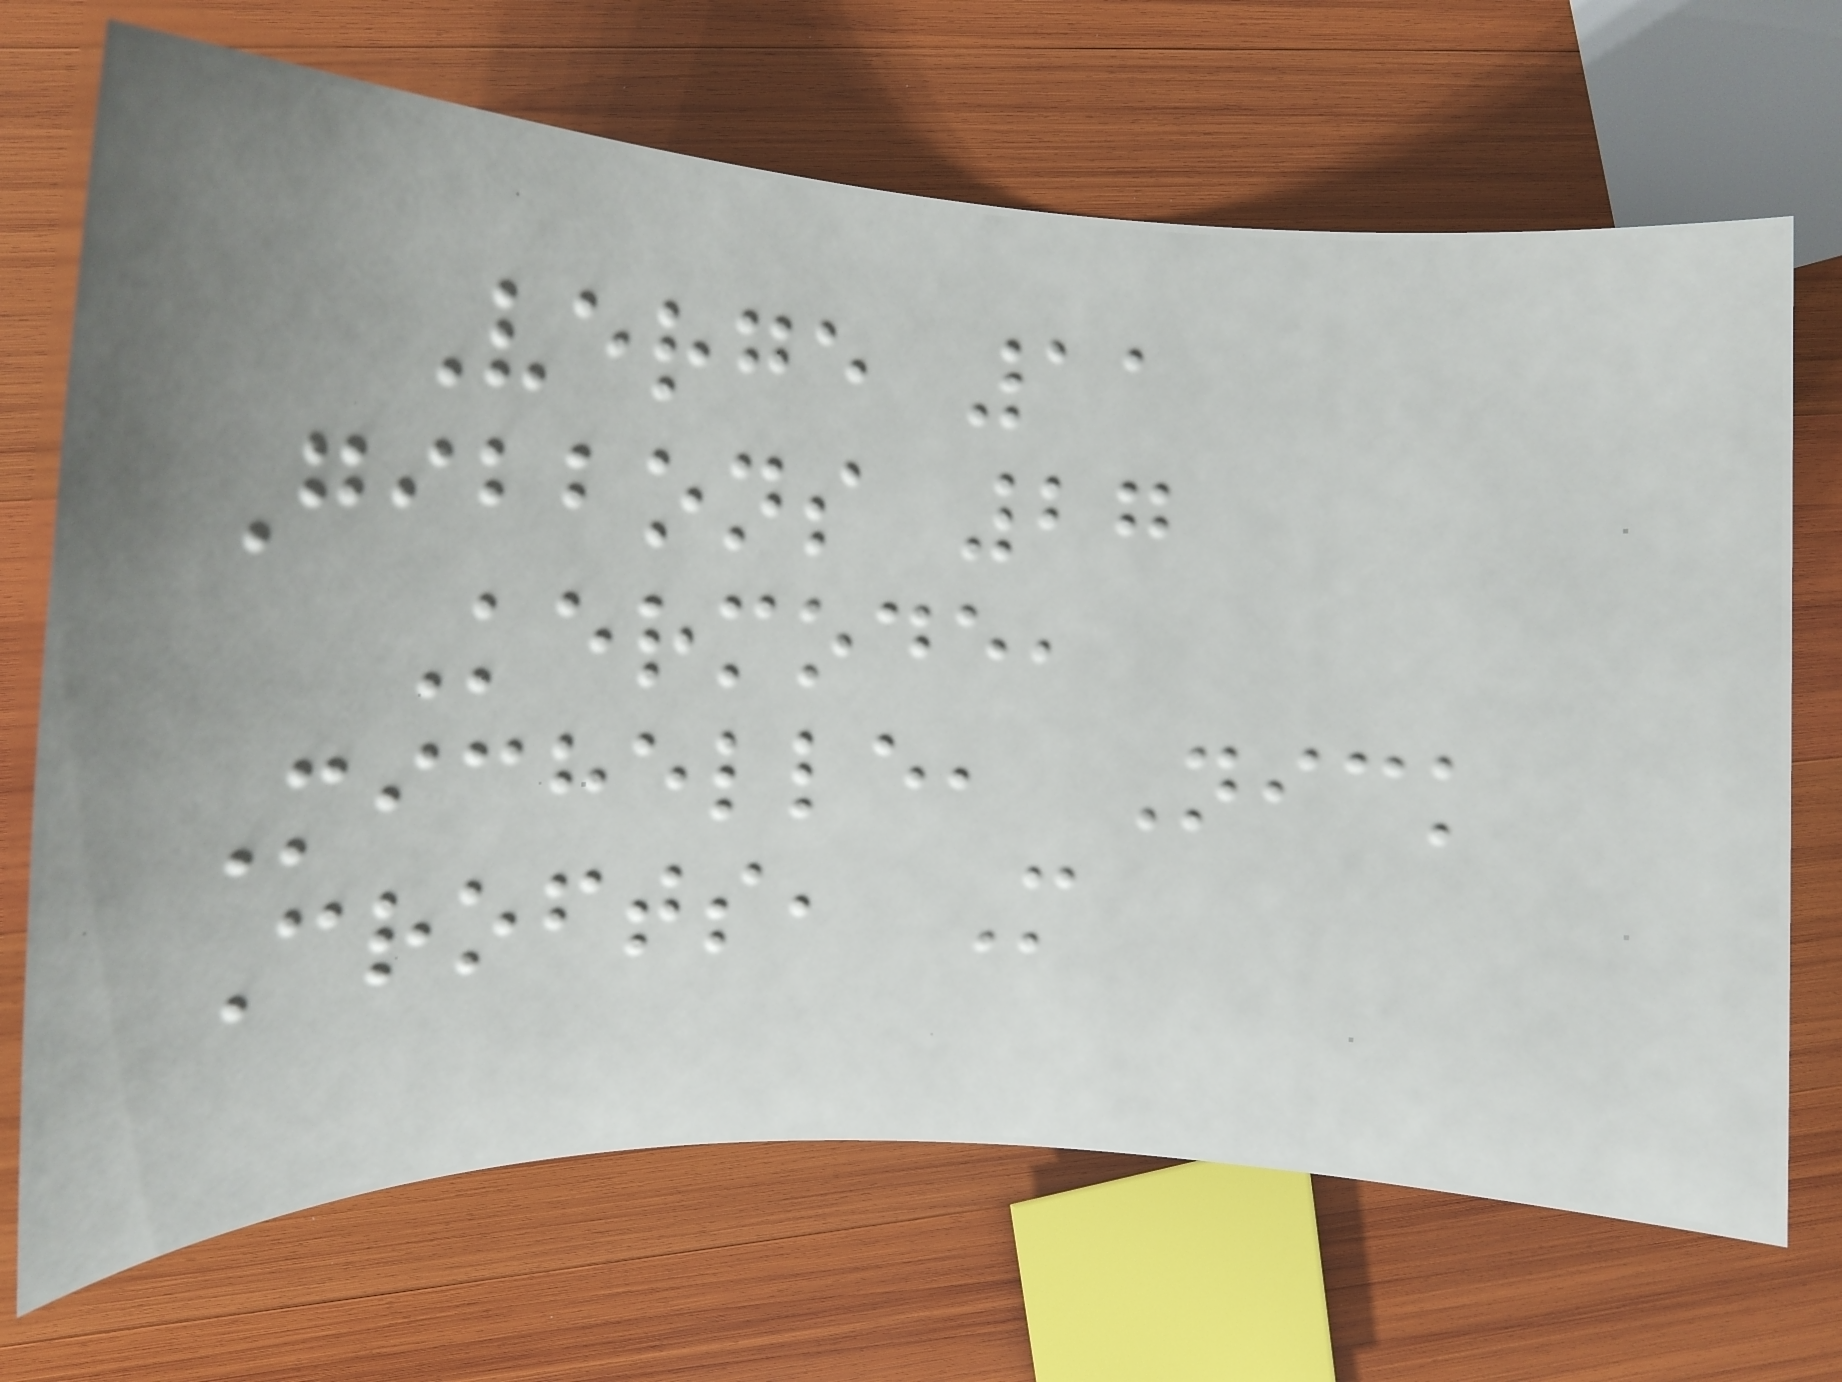Verge 11
Gibbons 27
Kermode,
Michelle, Nick
Crofts, M
